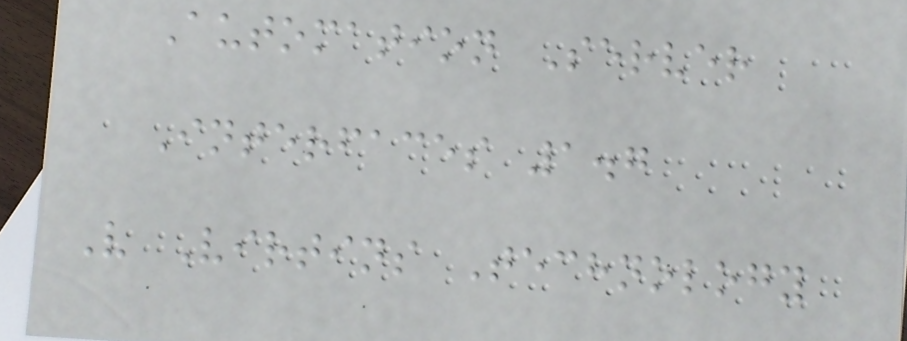Automation Server
Interfaces 1.7
V Virtins Technology
